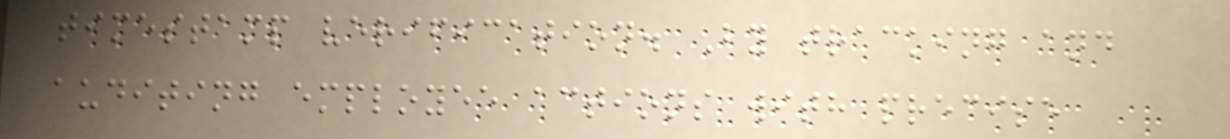timestamp verification. By tracking and
auditing employee actions with precise
